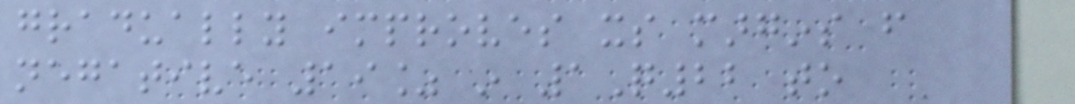gradually improves its margins from
negative 19% in 1Q22 to
